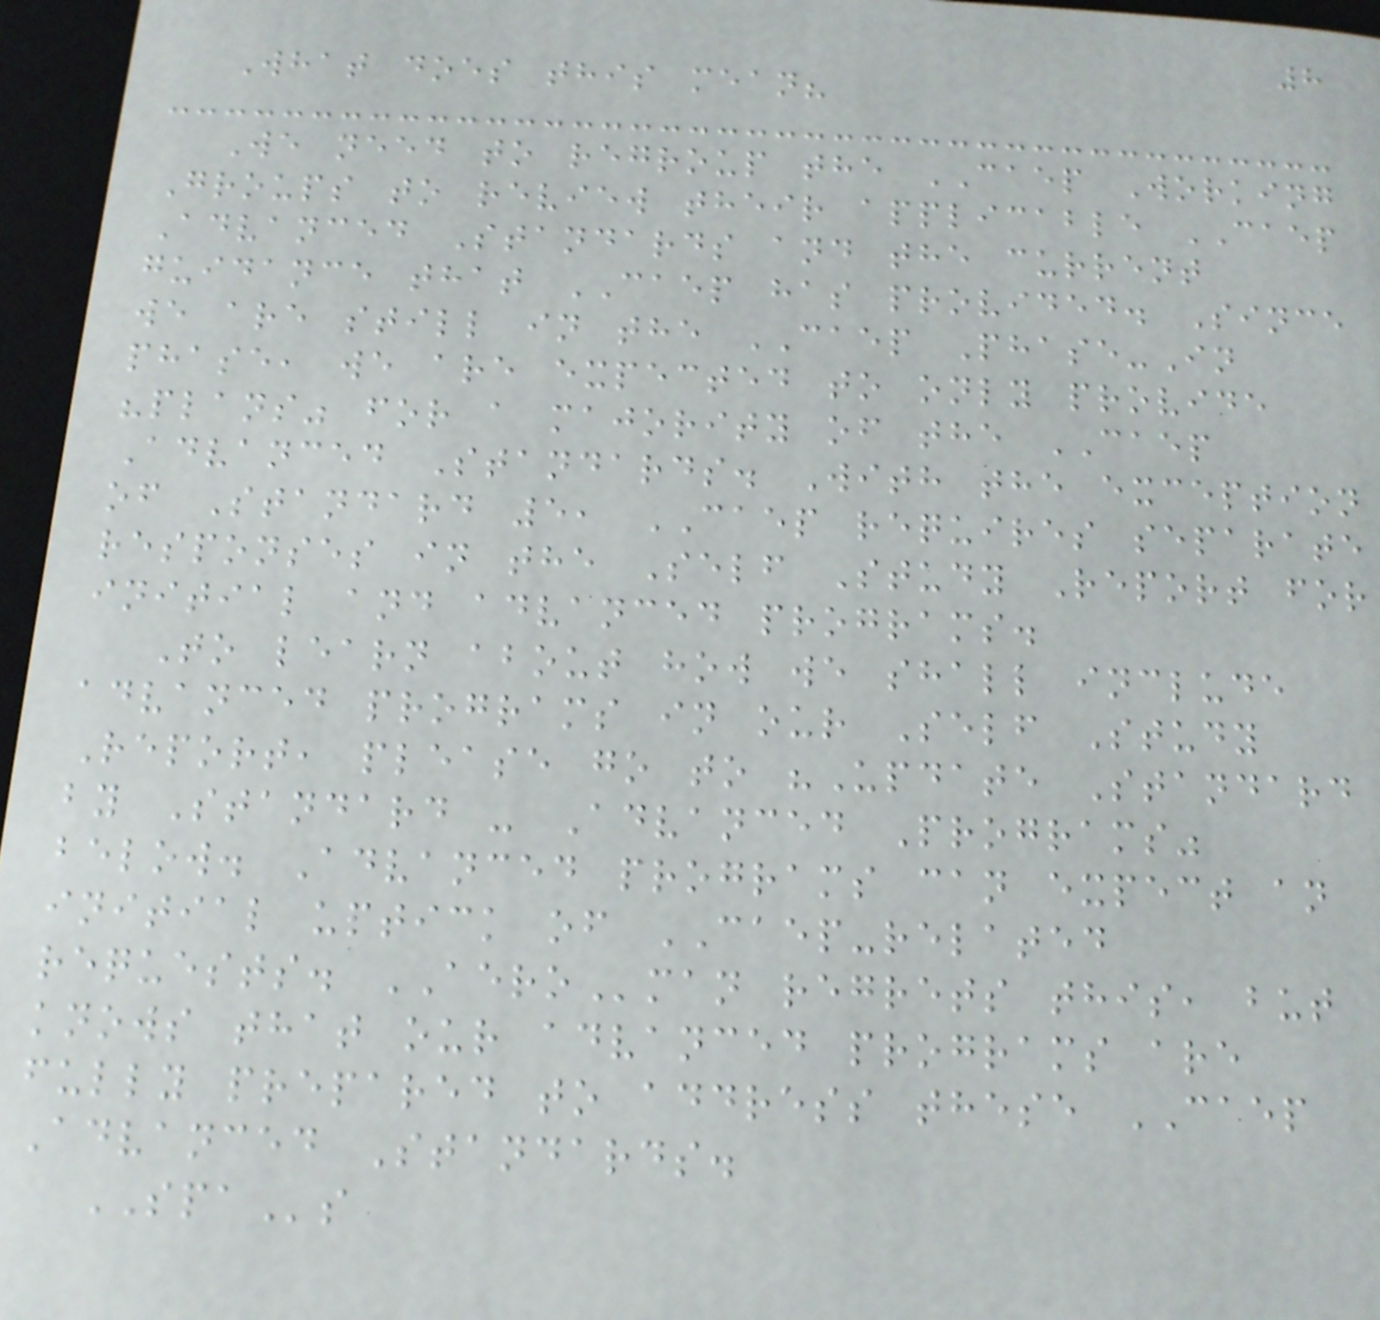8
What does this mean?
We need to regroup the CAEP Working
Groups to review their applicable CAEP
Advanced Standards and the current
guidance that CAEP has provided. Since
we are still in the CAEP Phase-In
phase, we are expected to only provide
"plans" for a majority of the CAEP
Advanced Standards. With the exception
of Standard 5, CAEP requires separate
responses in the Self Study Report for
initial and advanced programs.
To learn about how we shall include
advanced programs in our Self Study
Report, please go to "Update Standard
by Standard - Advanced Programs"
below. Advanced programs can expect an
initial uptick of CAEP-related
requests. AEROman regrets this, but
knows that our advanced programs are
fully prepared to address these CAEP
Advanced Standards.
SPAs
